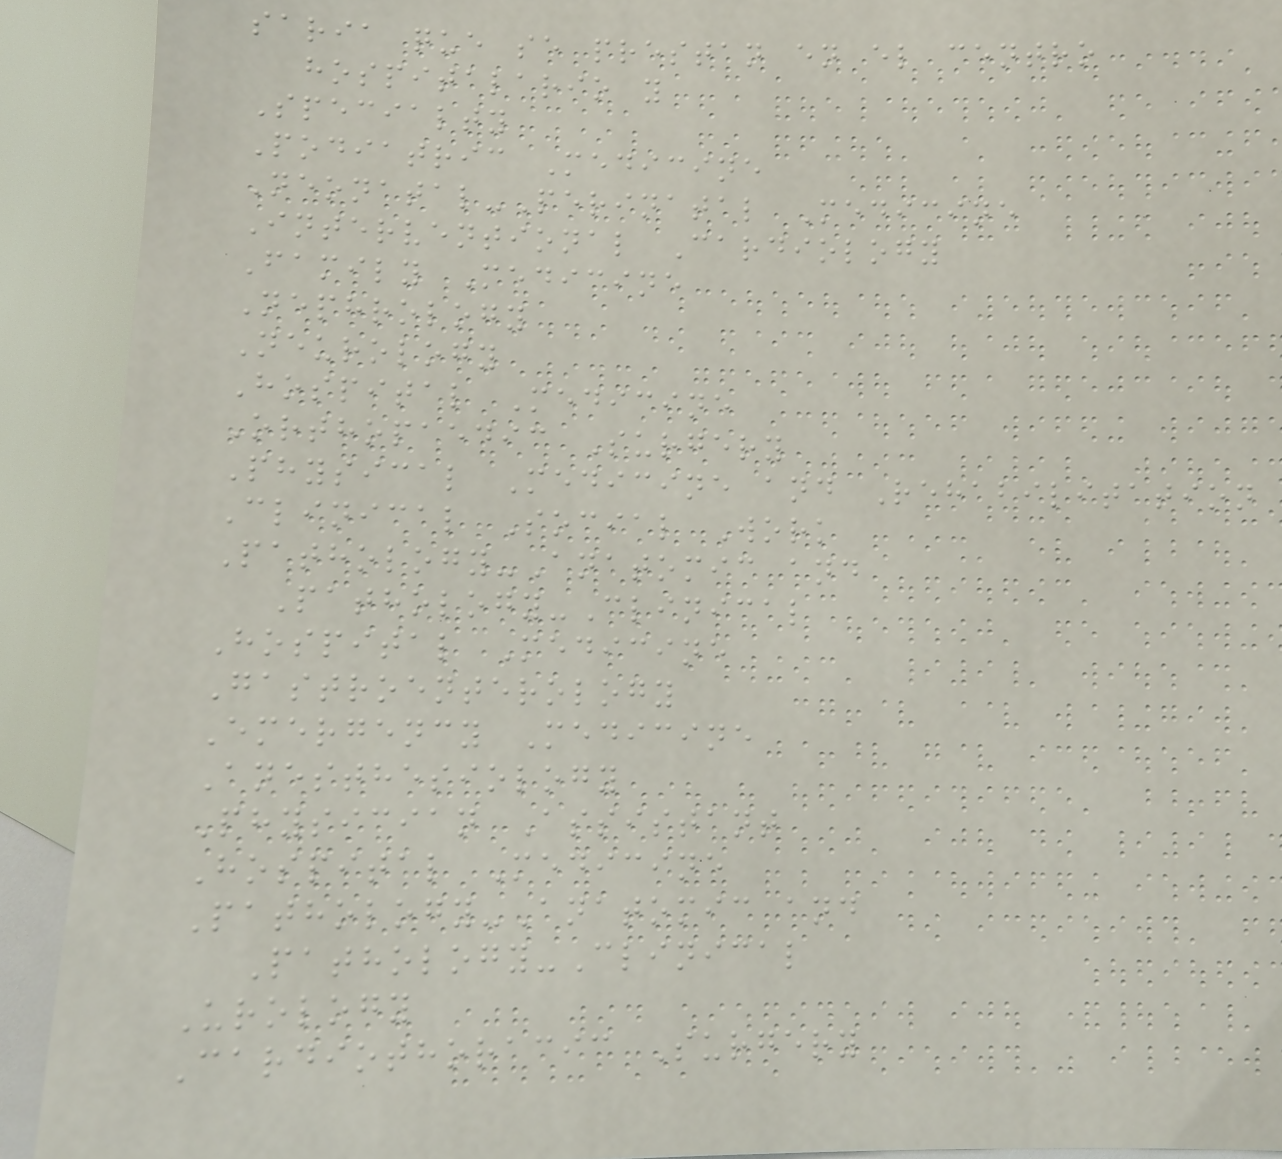saria que se prestan en el centro
hospitalario y
Specialty
Podiatric Medicine
Neonatal-Perinatal Medicine
Interventional Cardiology
Family Medicine
Nephrology
Neurology
Hospital Medicine
Orthopaedic Surgery
Physical Medicine and Rehabilitation
Clinical Social Work
Pathology-Anatomic and
Pathology-Clinical
Hospital Medicine
Gastroenterology
Emergency Medicine
Anesthesiology
Physician Assistant
Hospital Medicine
Pathology-Anatomic and
Pathology-Clinical
Urology
Cardiothoracic Surgery
